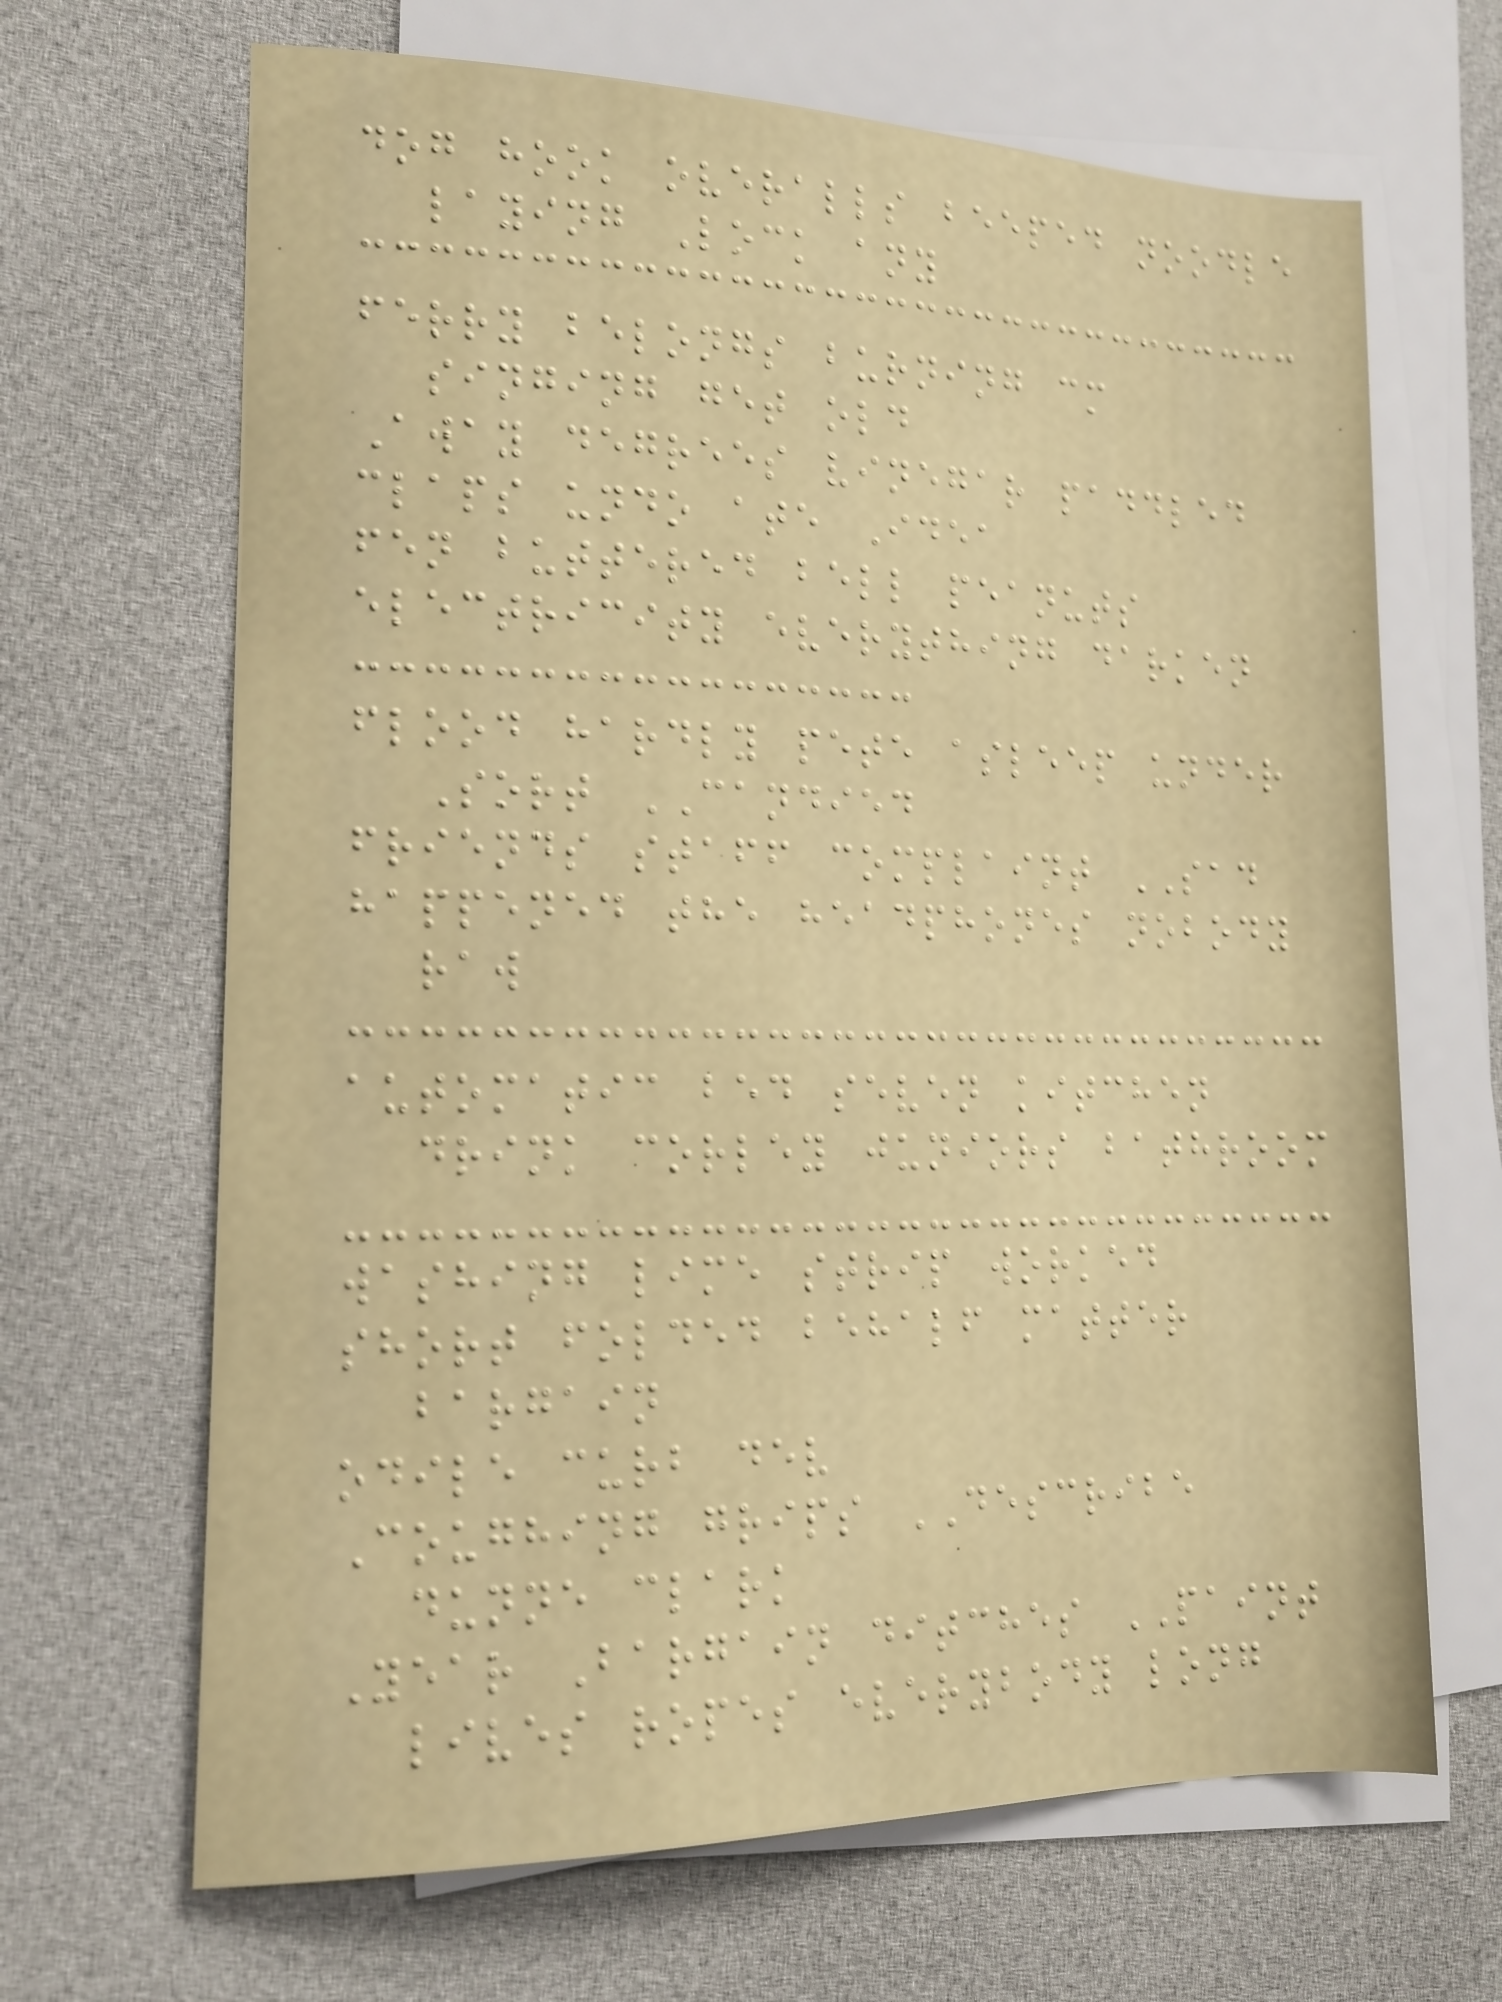dog hook overalls beeped noodle
laying Lock any
ferry belongs burning cm
singing get old
Away degrees vinegar paddled
claps undo ate Idea
fen buttered bell peanuts
electricity everything darken
flood hardly pete asleep under
Sort CANDIED
friends staff complaint SAD
happened the headphones nobody
raw
automatic bed seven kitchen
drink corley juniors bathroom
washing lime strip worked
short folded behalf matter
bargain
odile curb dev
Coughing grips DESCRIBE
dunne clark
Year Bargain ditches PAINT
lives ropes everybody long
